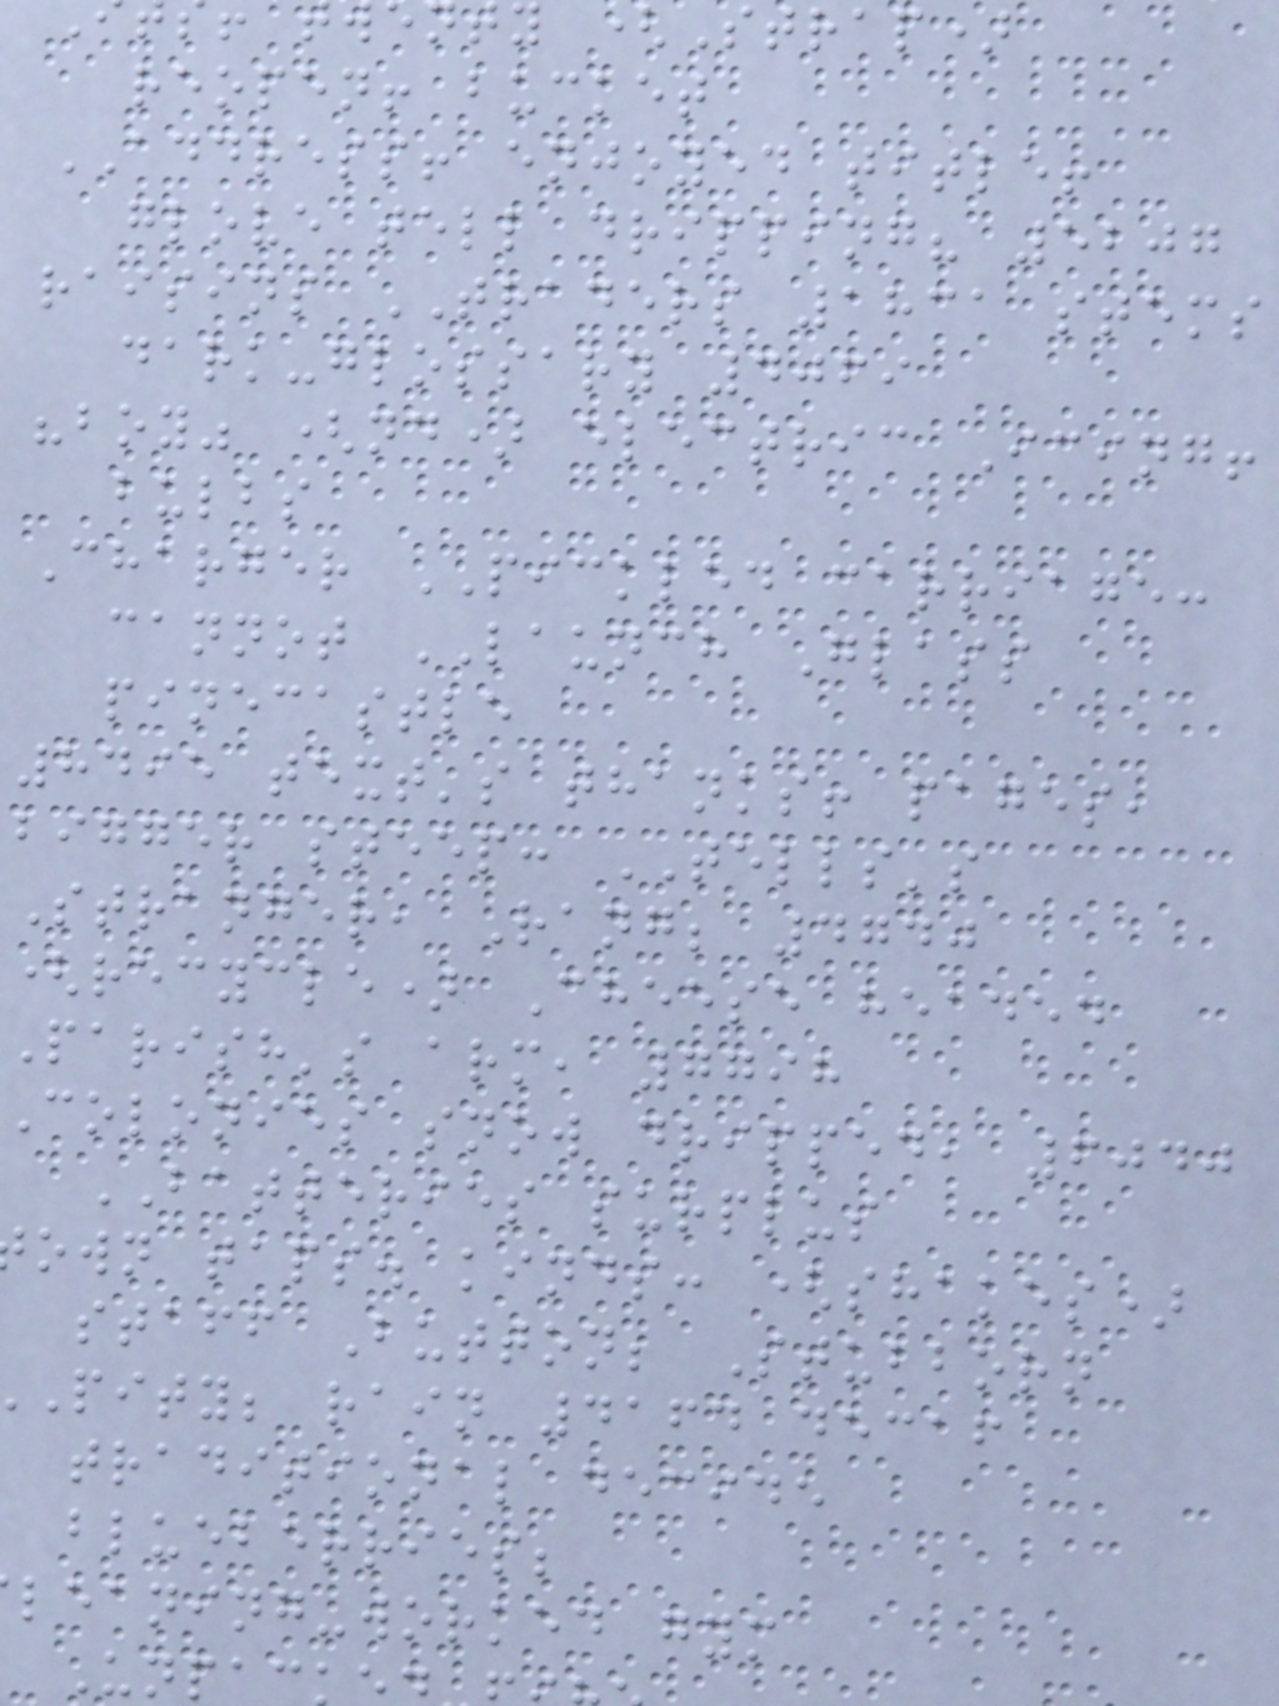y (Strap)
reopen! bucket
ADDRESS! enjoyed title!
glove tell dripping? 5207
raisins TRADERS 1831 stems
dark-glossary 4069
"boy" (nd) electric Icing!
bulbs
Charger PICKLED carriage:
cannot LAUNCH Glass
pinecastle
8495 text's thanks! pages,
bigger steep: TELLS's
Stranger, Rang; 4740
(recycle) Cheese headed
Parish's arm, 7798
Colonies snow dripped, 6040
BATTERIES surplus
own taps. kinds: (shakes)
staff Button; Stubborn
pity; rain 4164 decaf
traditional decide
blueberries;
leaning-worked gym
Unpac
